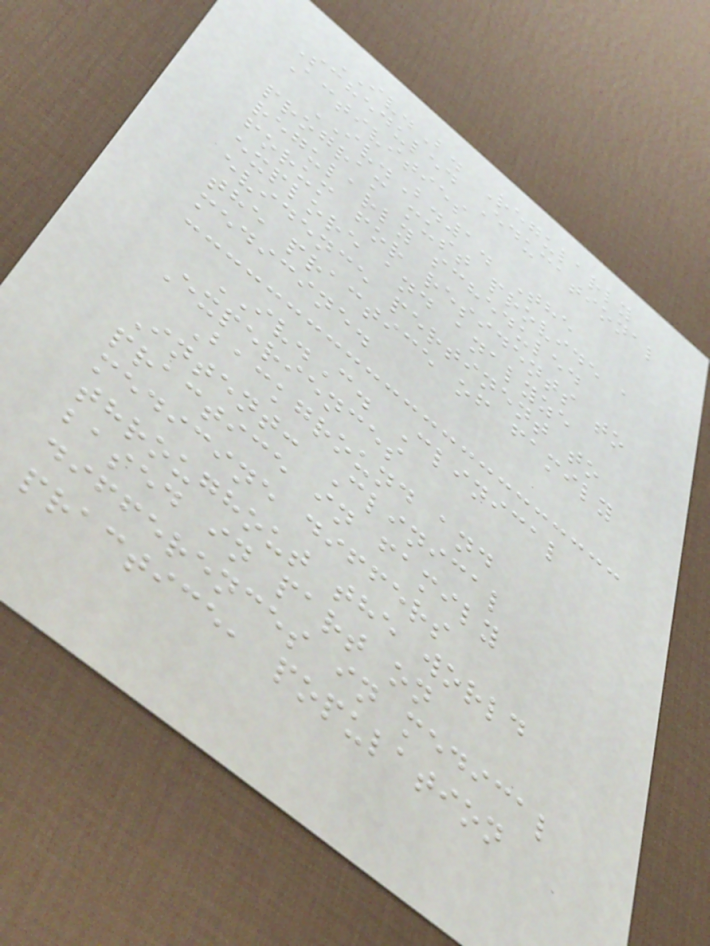IV.B. Regularly
Scheduled Educational
Activities
IV.B.1. The
program must provide a
regularly scheduled
forum for residents to
explore and analyze
evidence pertinent to
the practice of family
medicine.
IV.C. Clinical
Experiences
Background and
Intent: Clinical
practice in family
medicine differs
throughout the world
based in part on
differences in medical
practice, population
